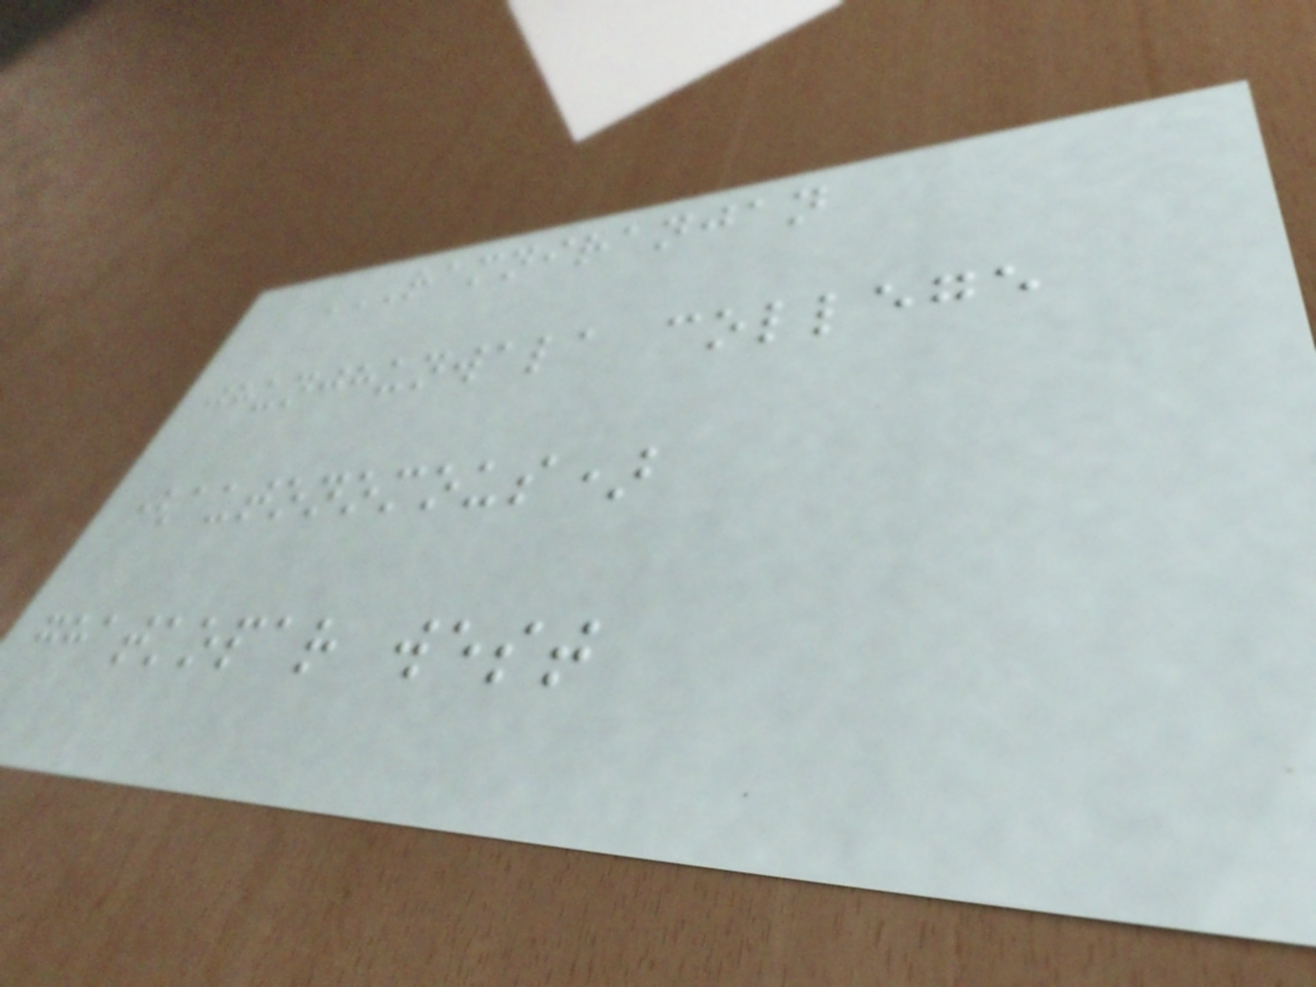RAMNIRANJAN
JHUNJHUNWALA COLLEGE
(AUTONOMOUS)
GHATKOPAR WEST
